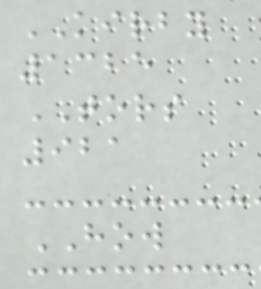KIRBY
1325
TORS
921
HOW
